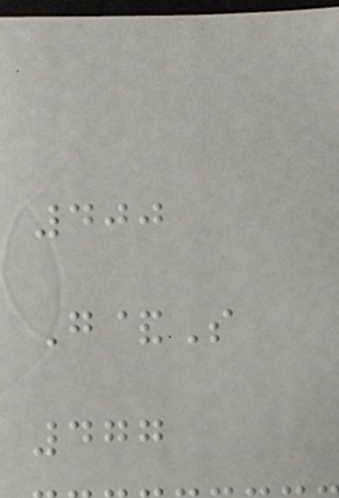400
G&S
477
